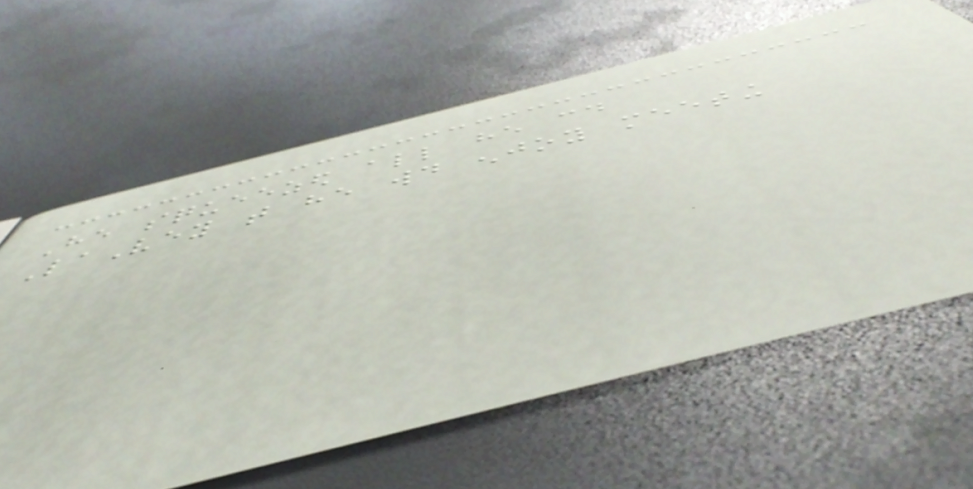He squeezed all he could
LaVey that he would enjoy meeting
